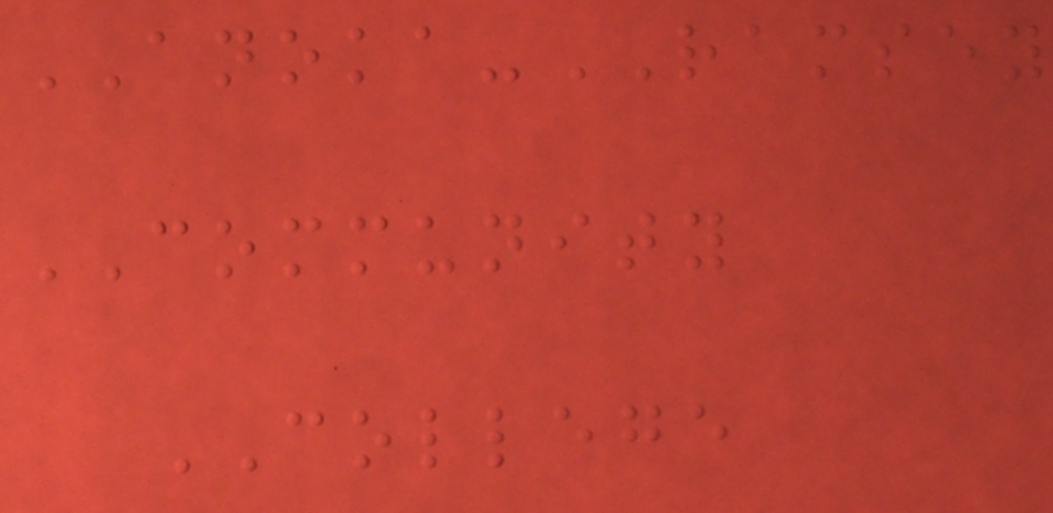ANOKA-RAMSEY
COMMUNITY
COLLEGE
